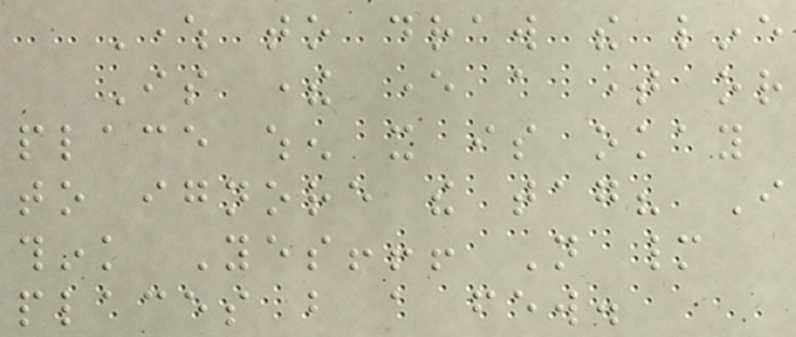Where to draw the line
Is there ever a time or
place when it is okay
to ignore the tag? I
think Yes!!! Not many
places but a few.
